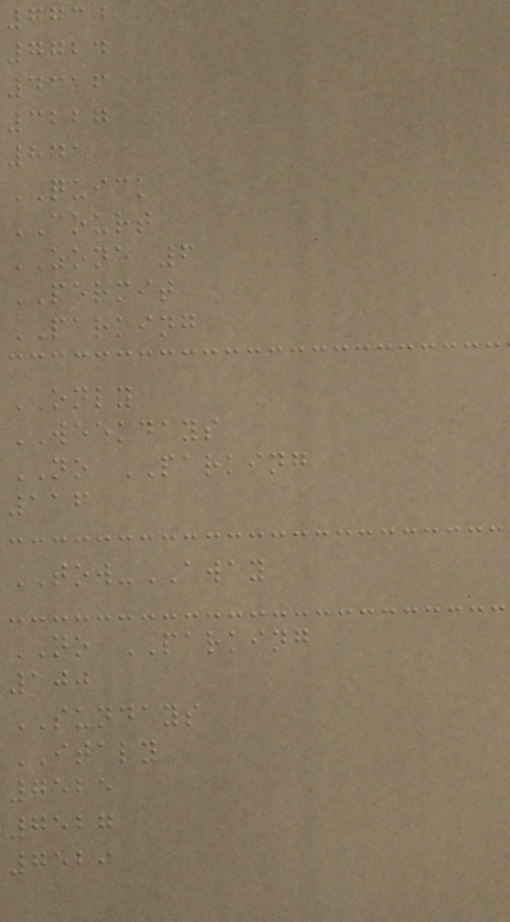7730
7724
4316
3227
841
QUICK
COURT
ZONE 6
PERMIT
PARKING
ONLY
WEEKDAYS
NO PARKING
116
TOW-AWAY
NO PARKING
100
SUNDAYS
ITALY
7525
7527
7529
